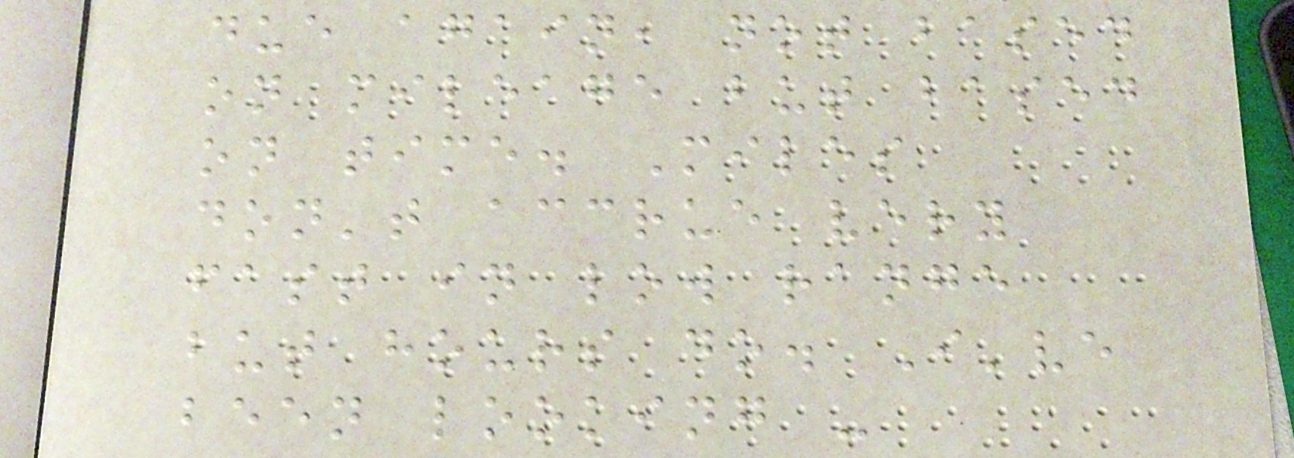due again, not based
on mileage but based
on time. Miles
don't accrue very
fast in low range
but hours do. I've
been looking -
